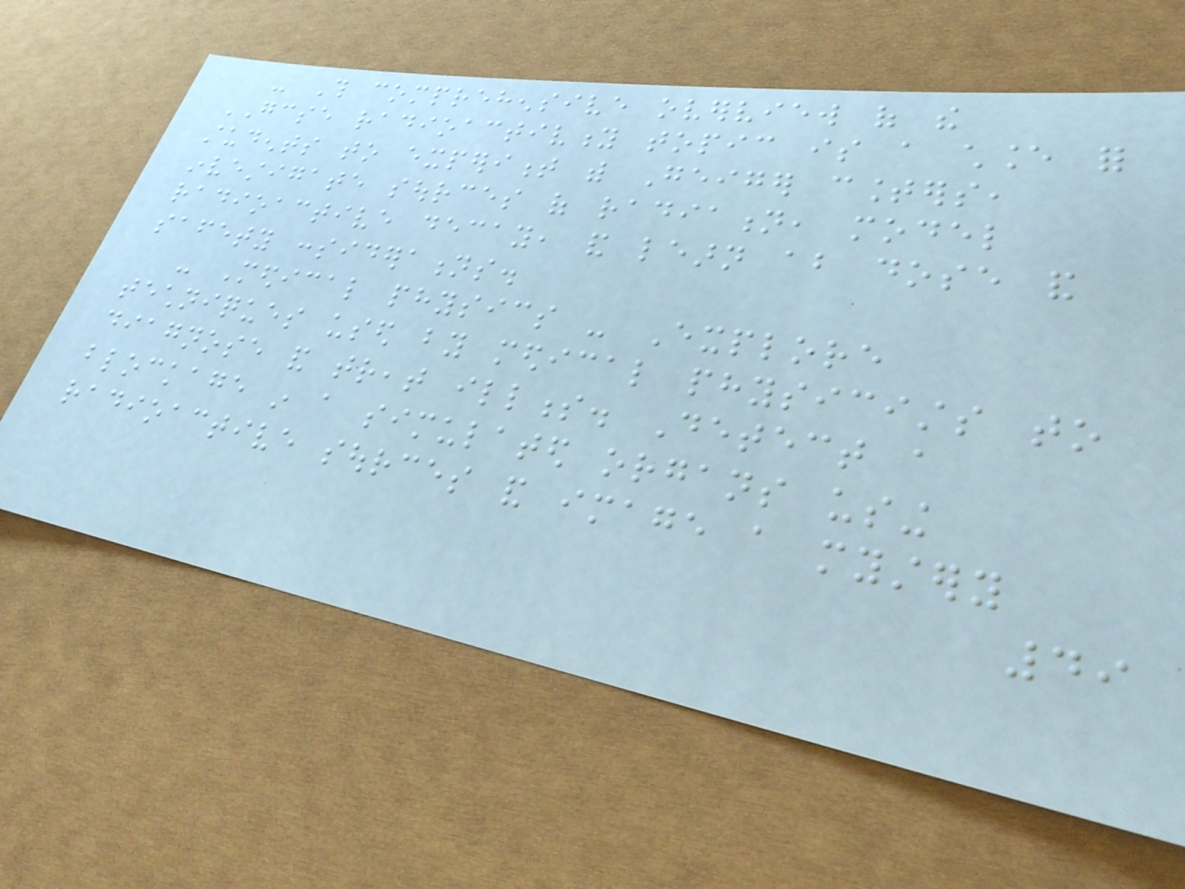- This comprehensive overview of the
GCSE radioactivity topic is a chance for
students to experiment with Geiger counters,
investigate sources of radiation, model
radioactive decay, and learn about dose and
safety considerations.
- Medical physics - Explore
techniques used by medical physicists to
diagnose and treat illness. Detect a
blockage in a simulated organs using
radioactive sources and image a mystery
49
